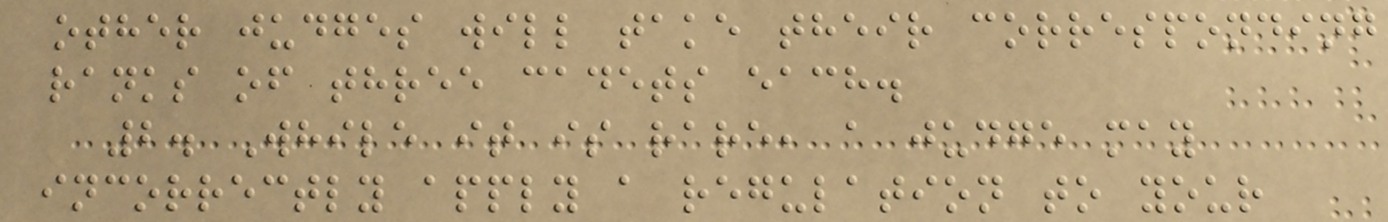other judges will take their corresponding
ranks of three cadets each.
2. While it is rare, a judge may
incorrectly apply a regulation to your
